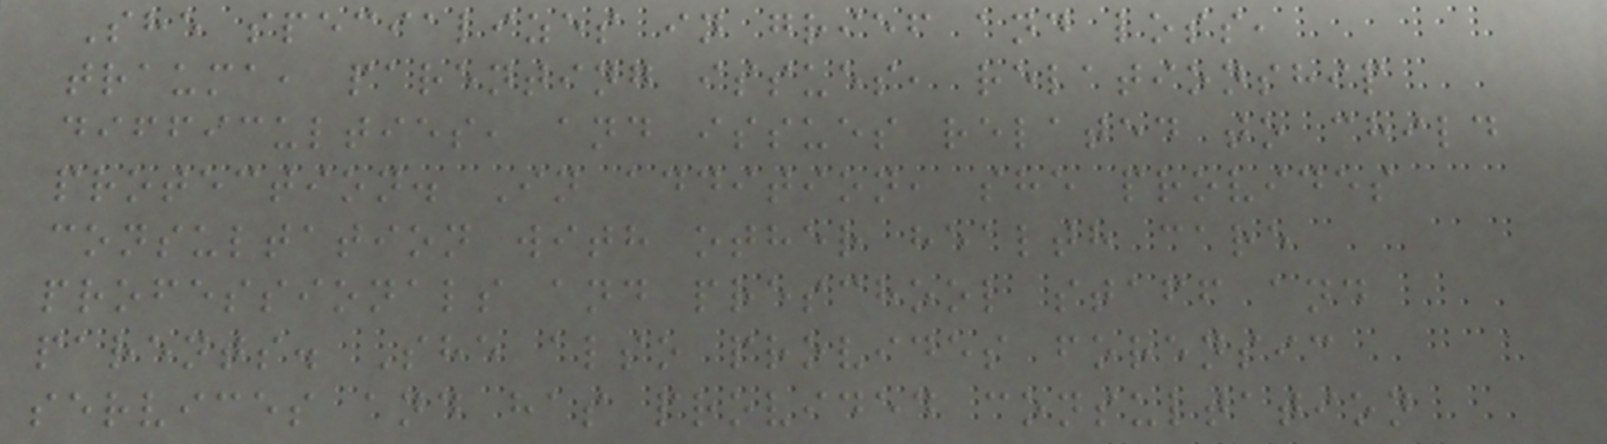She specializes in grief and loss,
trauma, parenting issues, relationship
difficulties, and issues related to child
protection. In addition, she provides
consultation with other health care
professionals and preschool staff and
parents. She also provides forensic
services and has provided consultation
